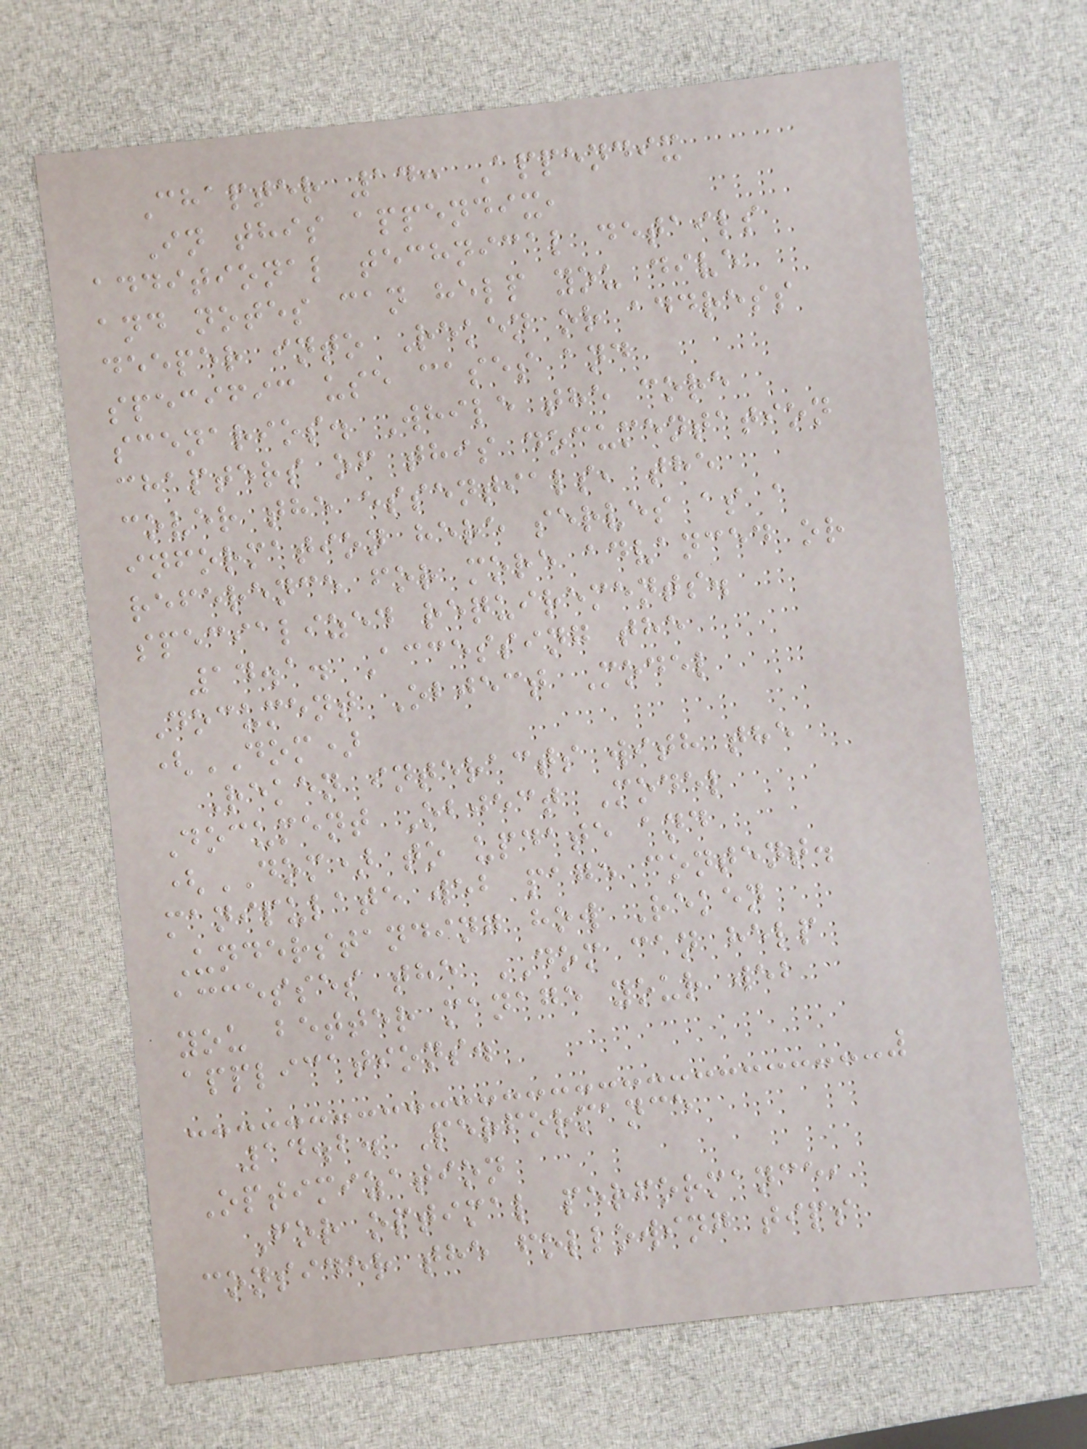Chapter 14: Appendix
In this appendix,
additional technical details
and notes can help you dive
deeper into Reken or address
specific use cases and
scenarios. While the core
chapters of this documentation
cover the essentials, the
information here serves as a
reference for more advanced or
specialized requirements.
14.1. Accessing the
Document Object Model
(DOM)
Reken interacts with the
Document Object Model
(DOM) to update and
manipulate web page content.
Understanding how Reken
accesses the DOM can help
you better manage your web
applications.
14.2. Performance
Optimization
For optimal performance,
consider the following tips
